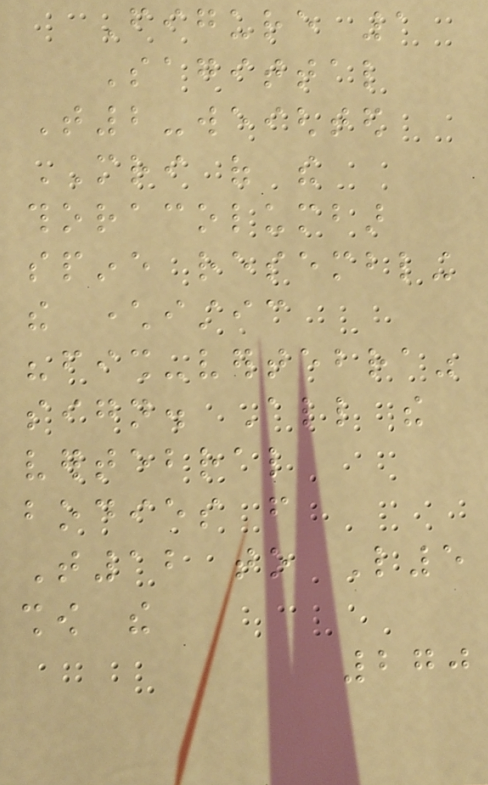Figure 1
Sagittal
T2-weighted
MRI of the
thoracolumbar
spine resembling
the characteristic
"fish-vertebra"
sign. All the
vertebral
bodies from
T12 to L5
show the
270
